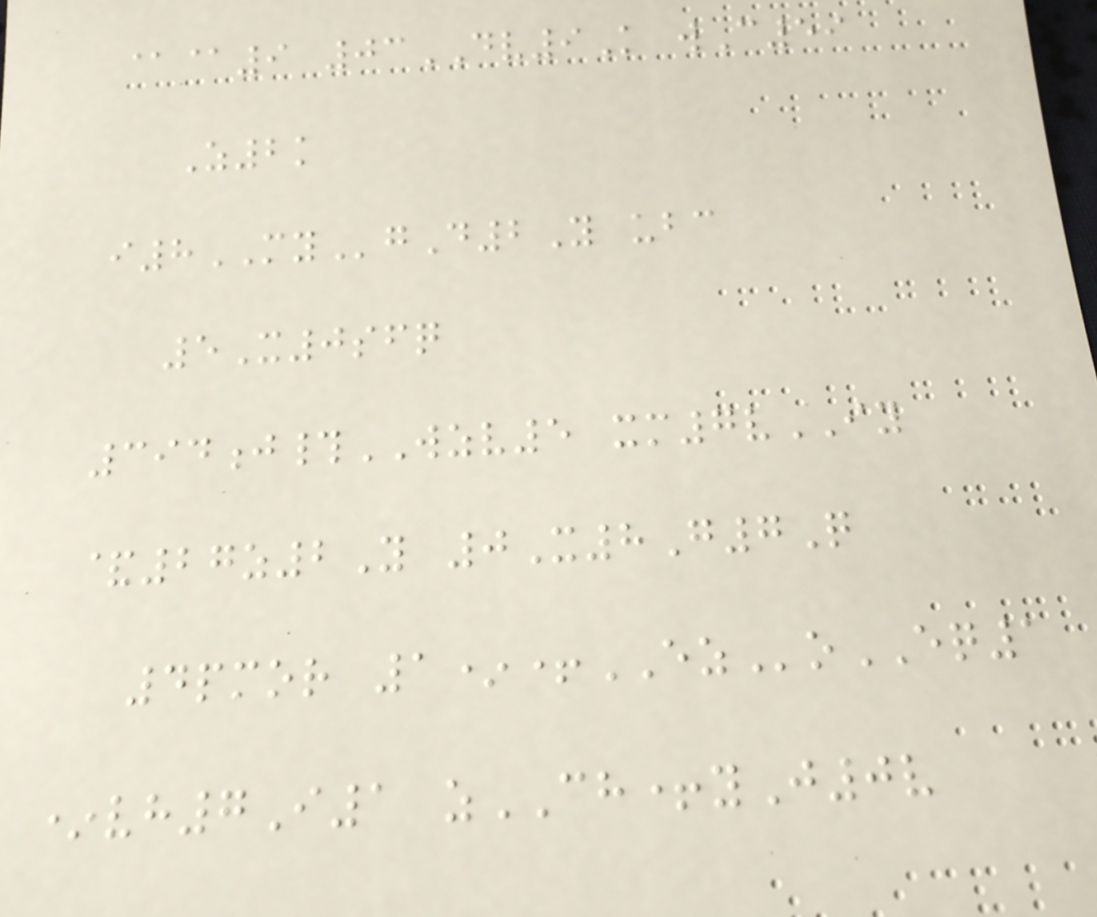@@9 03DV9K wC59
Z2k
i8MYgD2Y ubc
5X0sfq
394j#WZV5 xm7vIY
&27z2Y 0X8G7Q
4pmor 1*+EZoEQ1
*vh7I1 zCH+yJ0v
